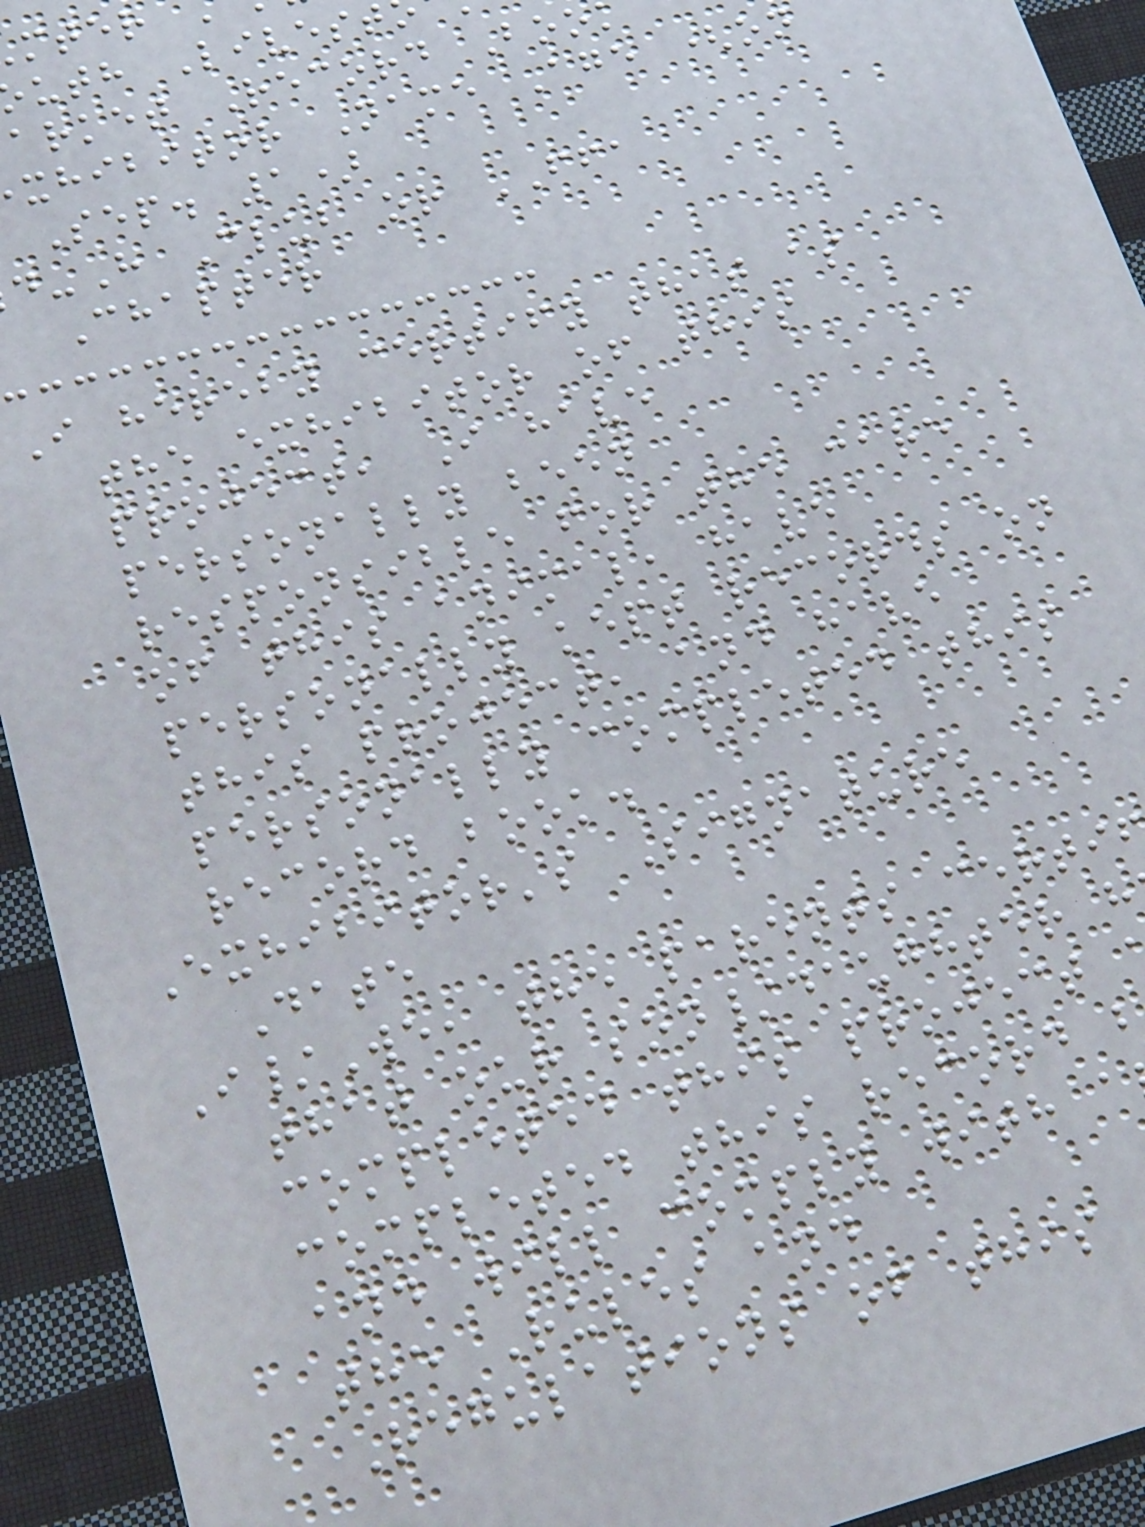uth Livest
arket Record Boo
xhibitor Name Age (on
Sep. 1)
-H Club or FFA
Chapter
I hereby certify that as
the exhibitor of this
project, I have
personally been
responsible for the care
of this animal, have
personally kept records on
this project, and have
personally completed this
record book.
Exhibitor's Signature
Date
I/We, the parents certi
that our son/daughter h
completed this project
completed this record
and will comply with a
the Rules and
Regulations of this
